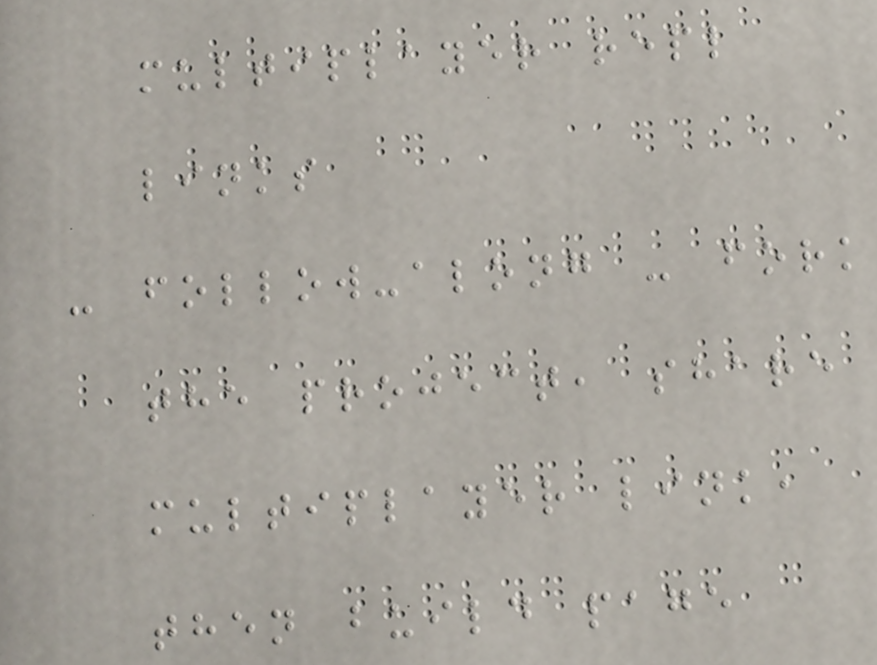multiplayer repl
links
- follow-along - fork
the project, share
multiplayer link,
then build page
